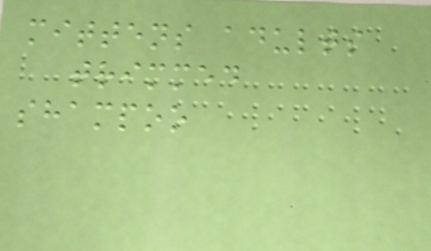mittens adults
trimmed
shampoo
